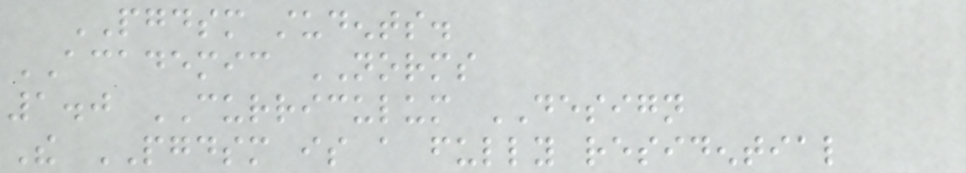PGDSM students.
ACADEMIC NORMS
1.0 CURRICULUM DESIGN
The PGDSM is a fully residential
